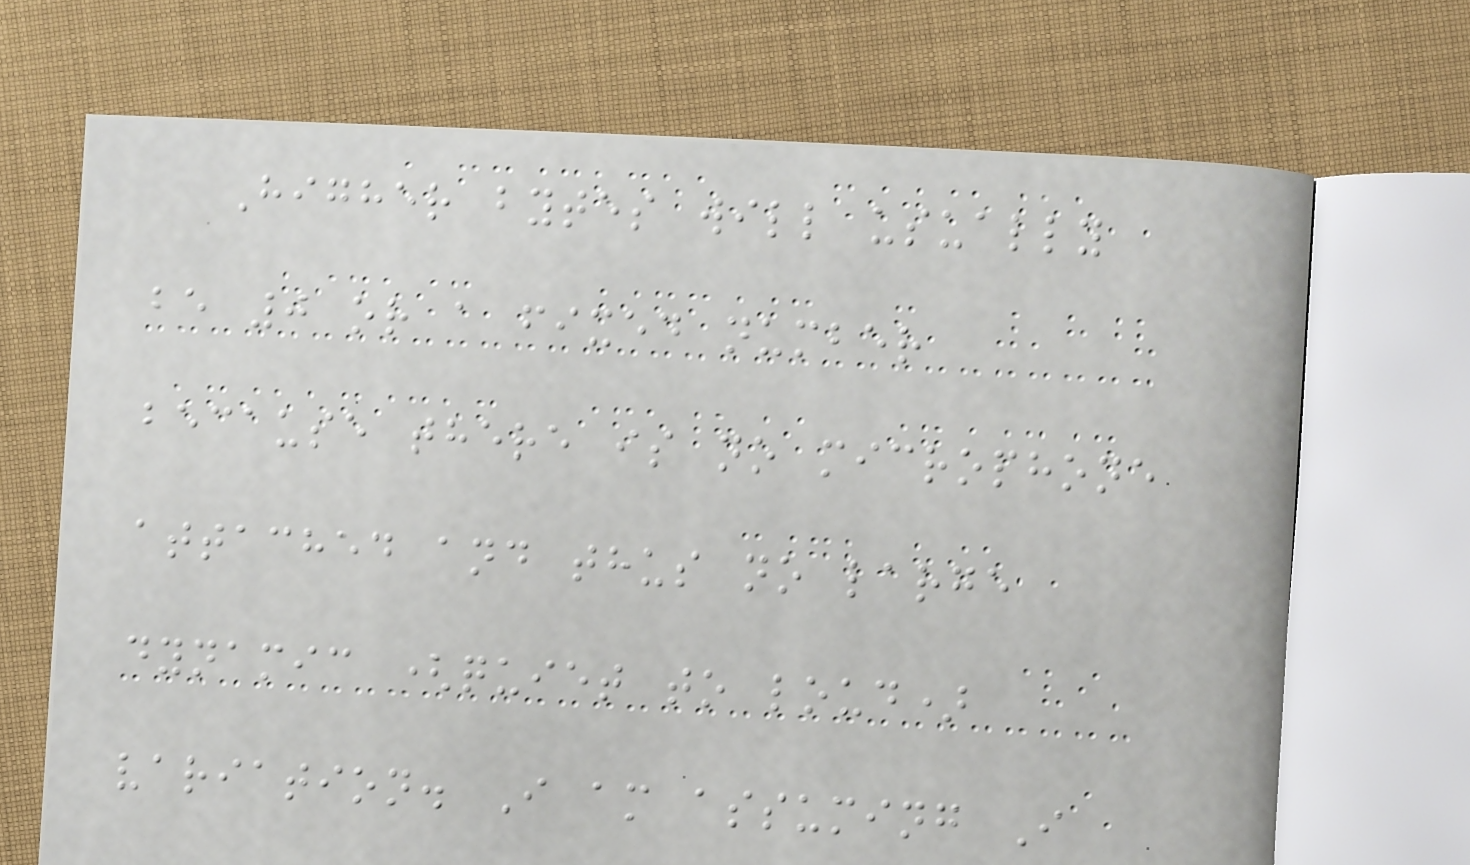Higher bytes will usually
be 0 or a fixed number
because there is no microphone
attached and thus no large
dynamic (quiet to loud)
variation. I am assuming I
